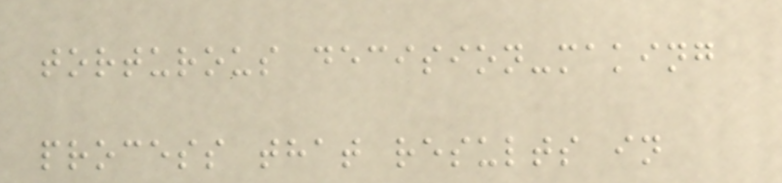torturous decision-making
process that results in
